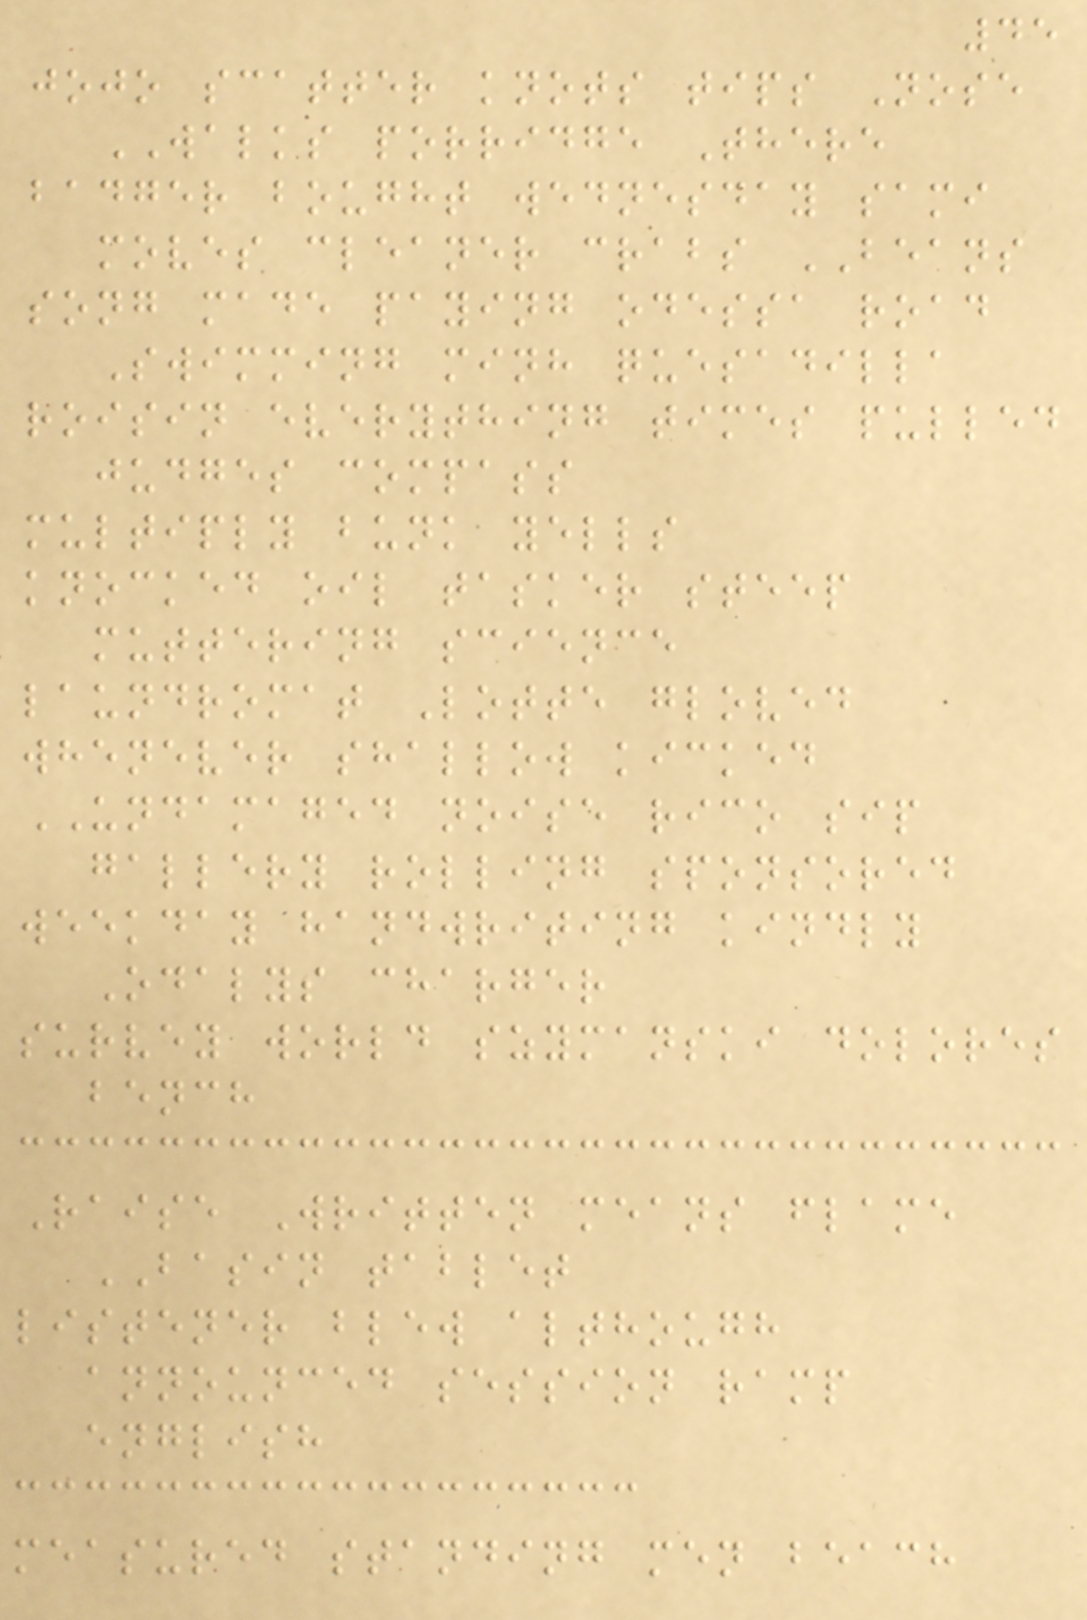45
jojo scatter knots tips Nose
WALKS porridge There
badger bought wednesday sami
moves cleaner crabs BEANS
song made paying odessa road
Swimming minh quesadilla
roisin everything times pulled
judges compass
multiply bunk yells
knocked oil tasker steep
muttering science
laundromat Lotte gloved
whenever shallow kicked
UNDAMAGED noise rico sip
gallery rolling sponsored
weekday handwriting kindly
Odalys charger
survey world szymanski dolores
bench
Raise Written means flame
BASIN tablet
listener blew although
announced session ramp
english
measured standing men beach
